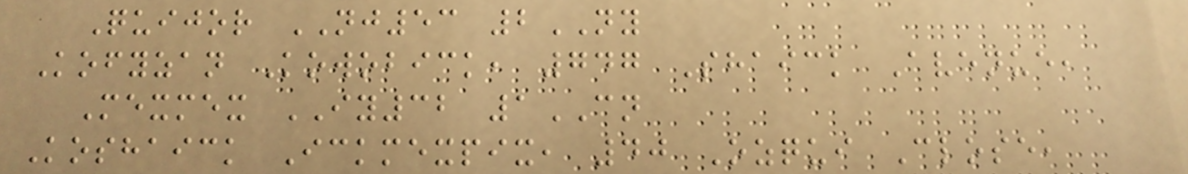Quijor NJ53 2NY
Kofyzan Kowobick, 747 Shaick Avenue,
Mexmex IY32 1CN
Koshaick Ickmexpix, 40 Ozqui Close,
